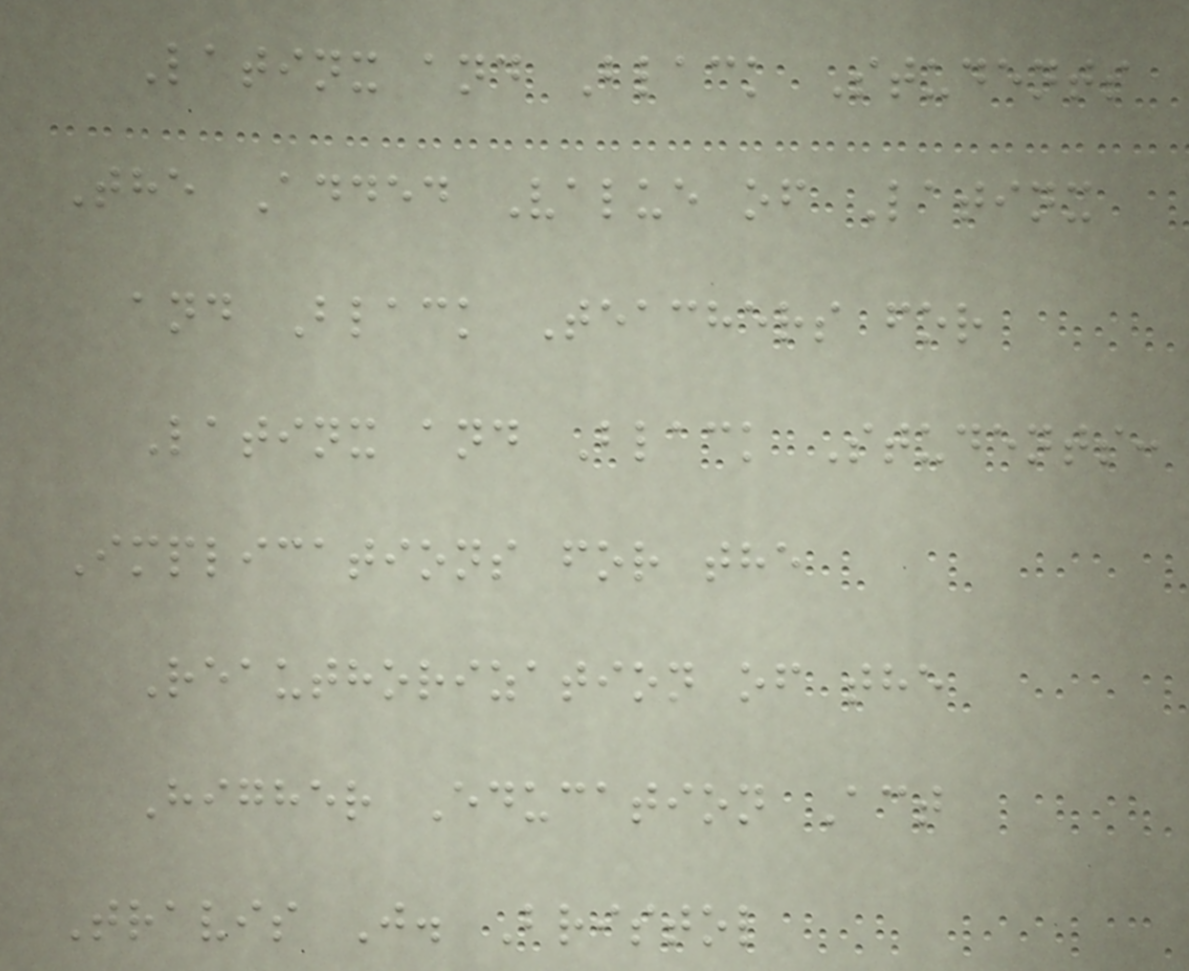Latinx and Black Students
The Added Value of Latinx
and Black Teachers for
Latinx and Black Students:
Implications for the
Reauthorization of the
Higher Education Act
Travis J. Bristol
